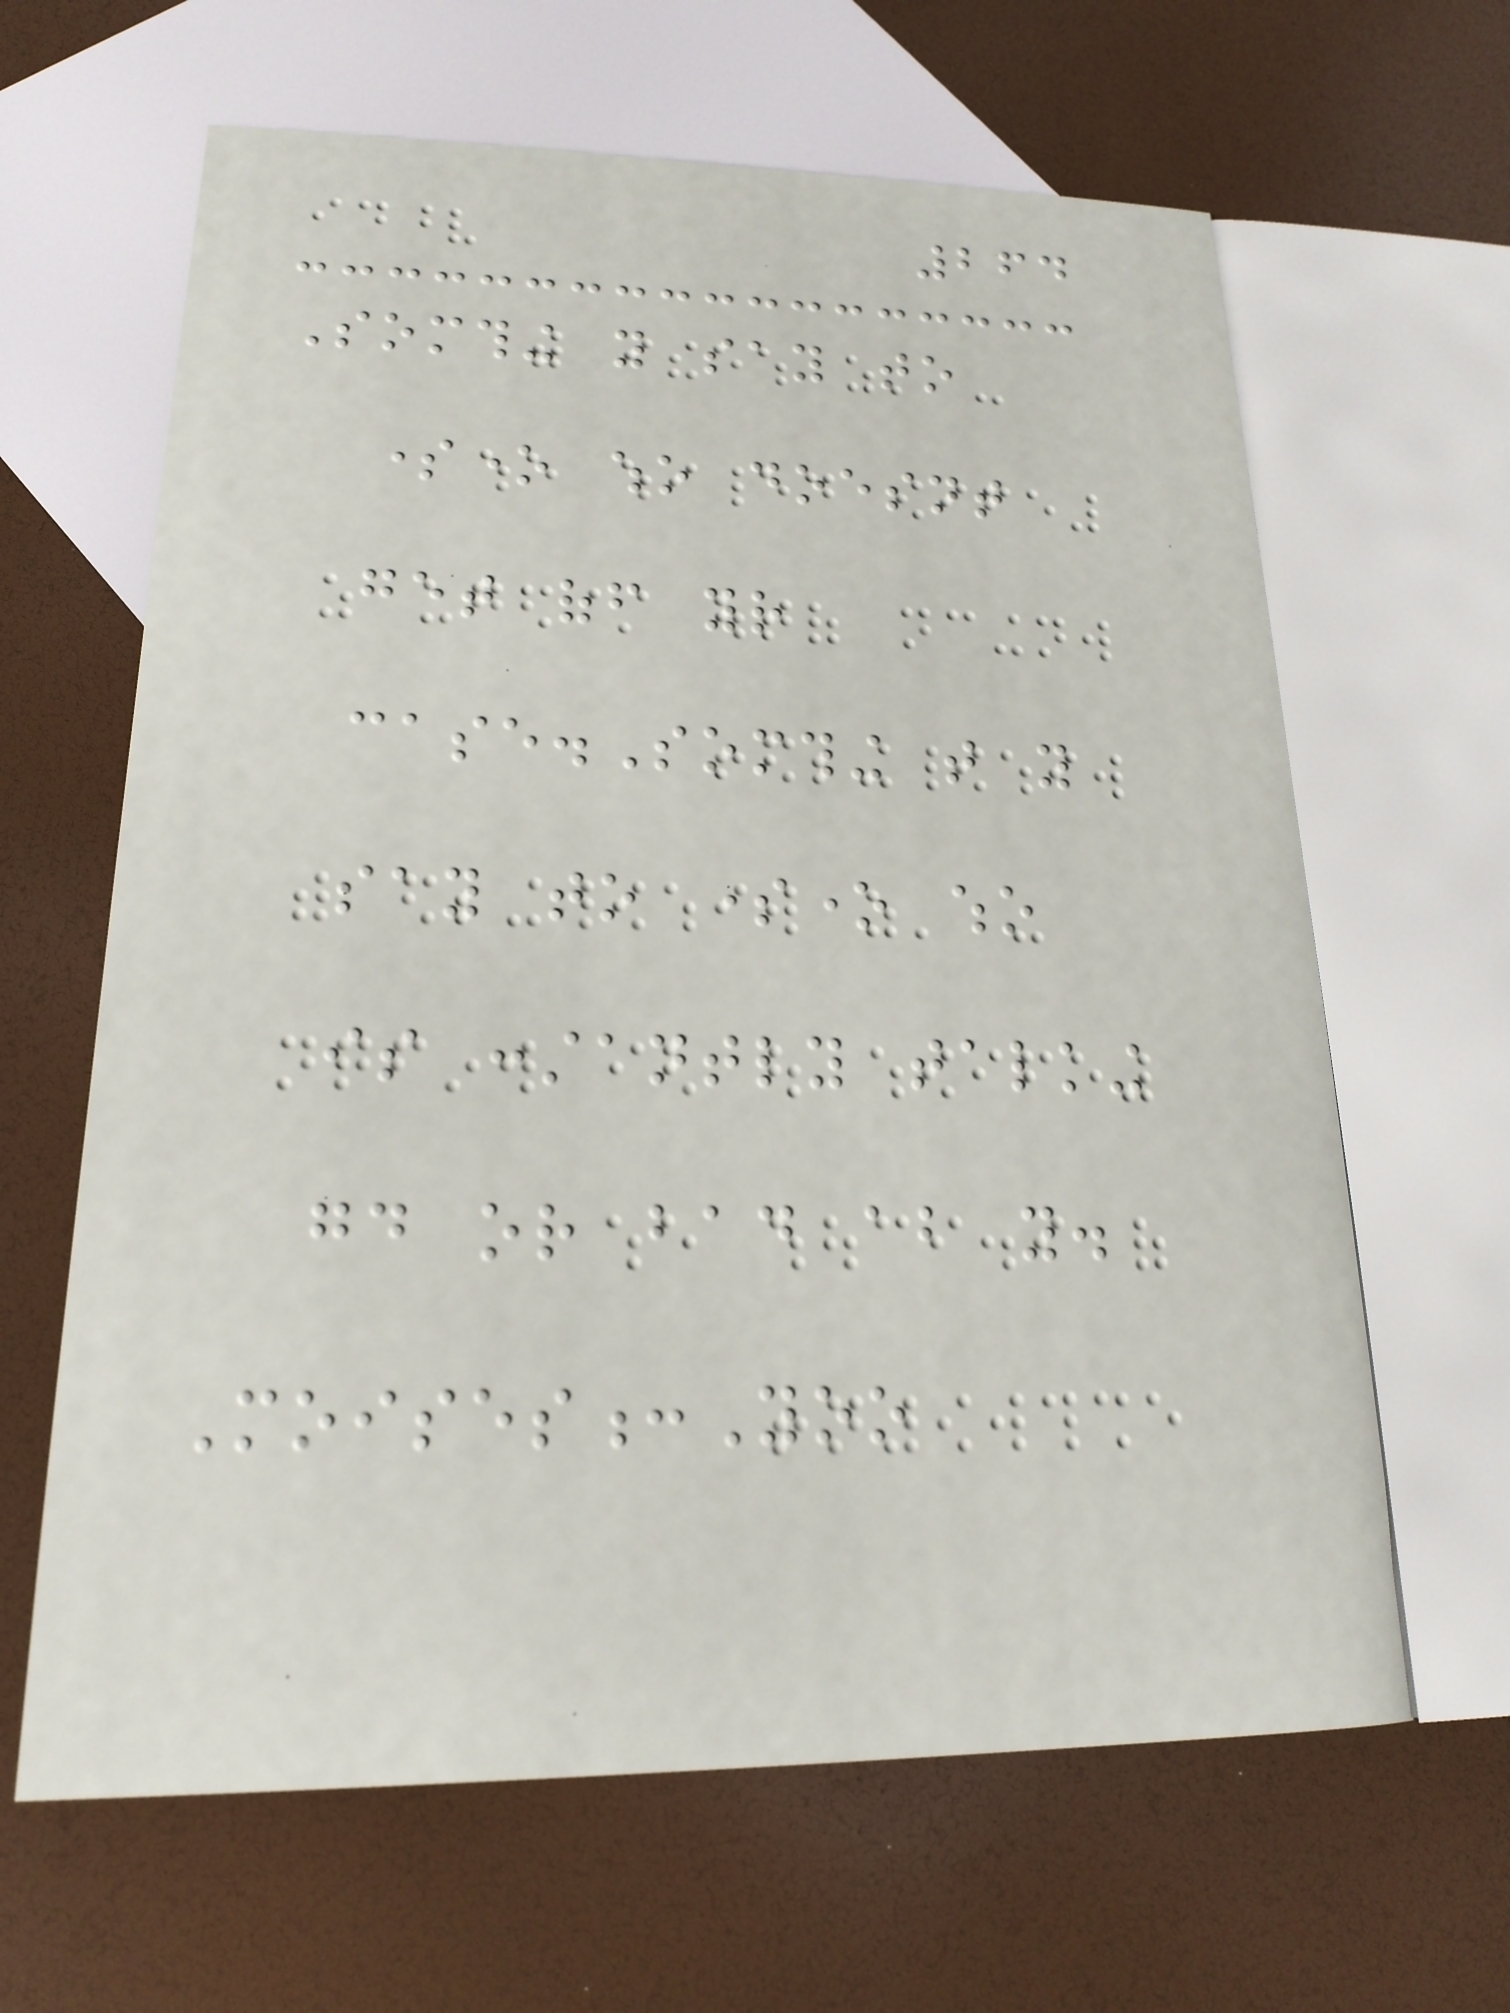264
Somthing you say to
someone who doesnt
get off your
case.Somthing that you
say to someone who
is constantly talking
good or bad about you.
Moises:Yoo
